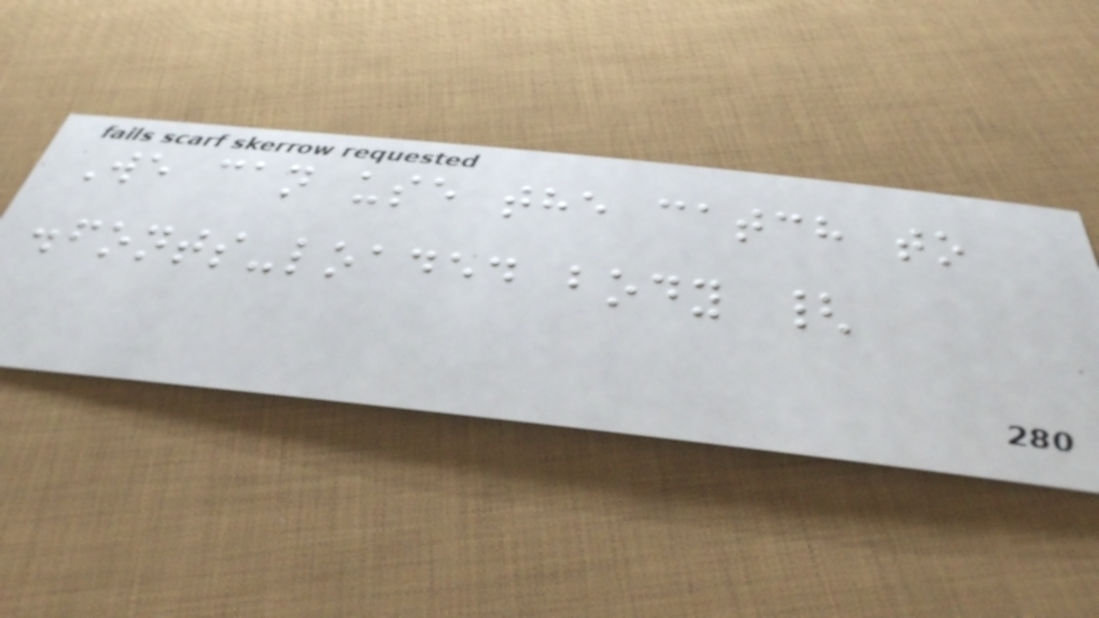We can use the catch to
.fonts-loaded body {
